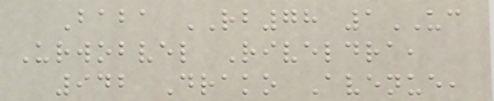Baba RB78 1UC
Urwobvel Riveldra,
942 Drako Avenue,
